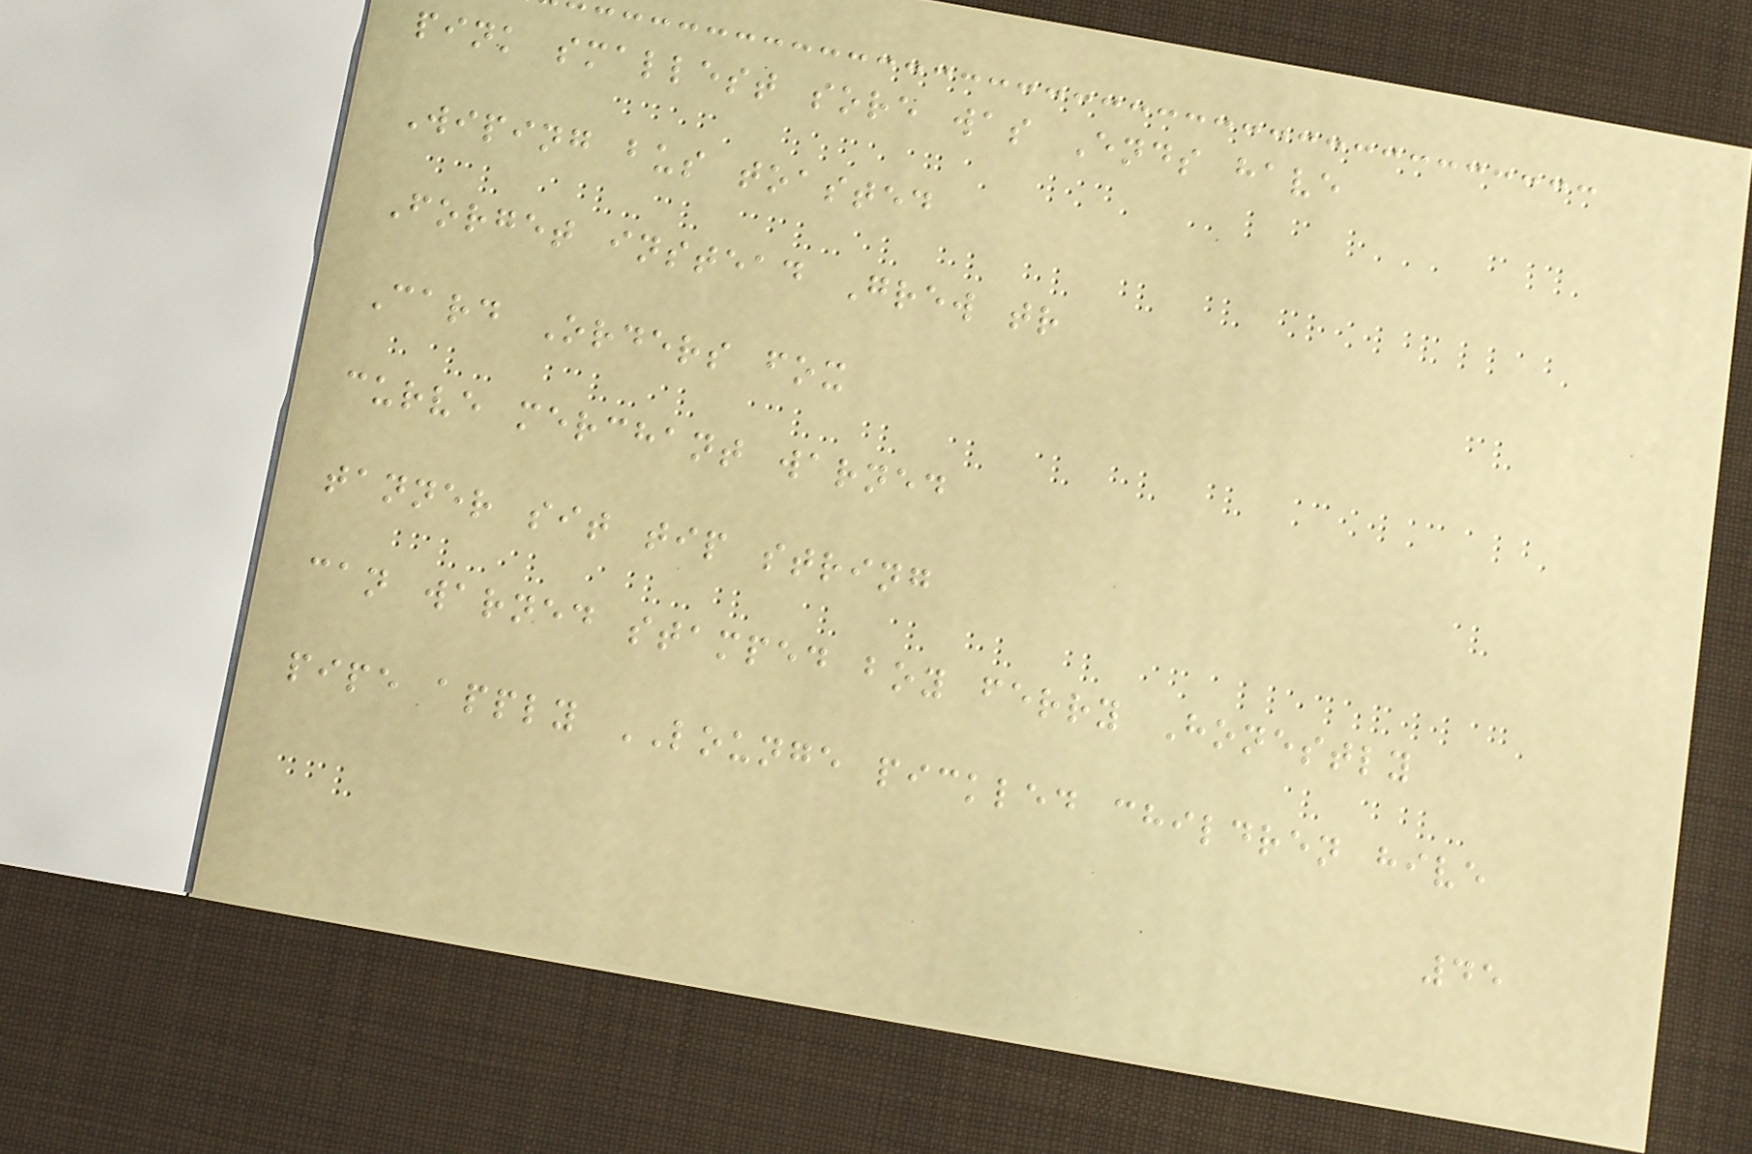pink smallest sore was Ends have
Wiping bus toasted
Forget instead Grew tr
Card Orders fox
curve merchant warned
tanner sit tip string
can warned stamped boy ferry Honestly
pipe apply LOUNGE pickled children hive
45
